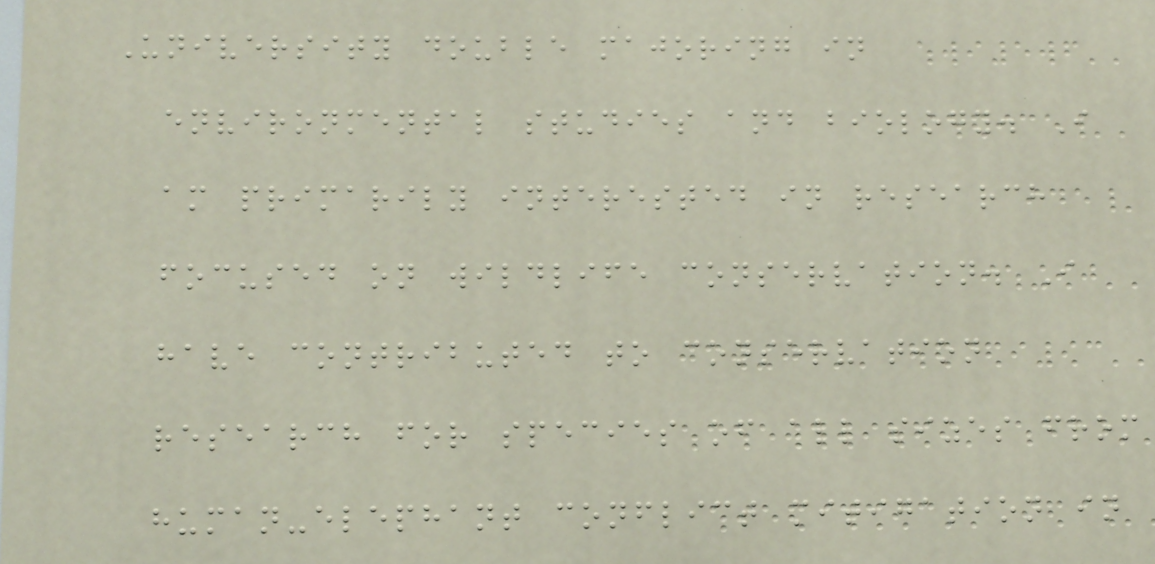University double majoring in
environmental studies and biology. I
am primarily interested in research
focused on wildlife conservation. I
have contributed to conservation
research for species of all sizes from
human-elephant conflict mitigation in
